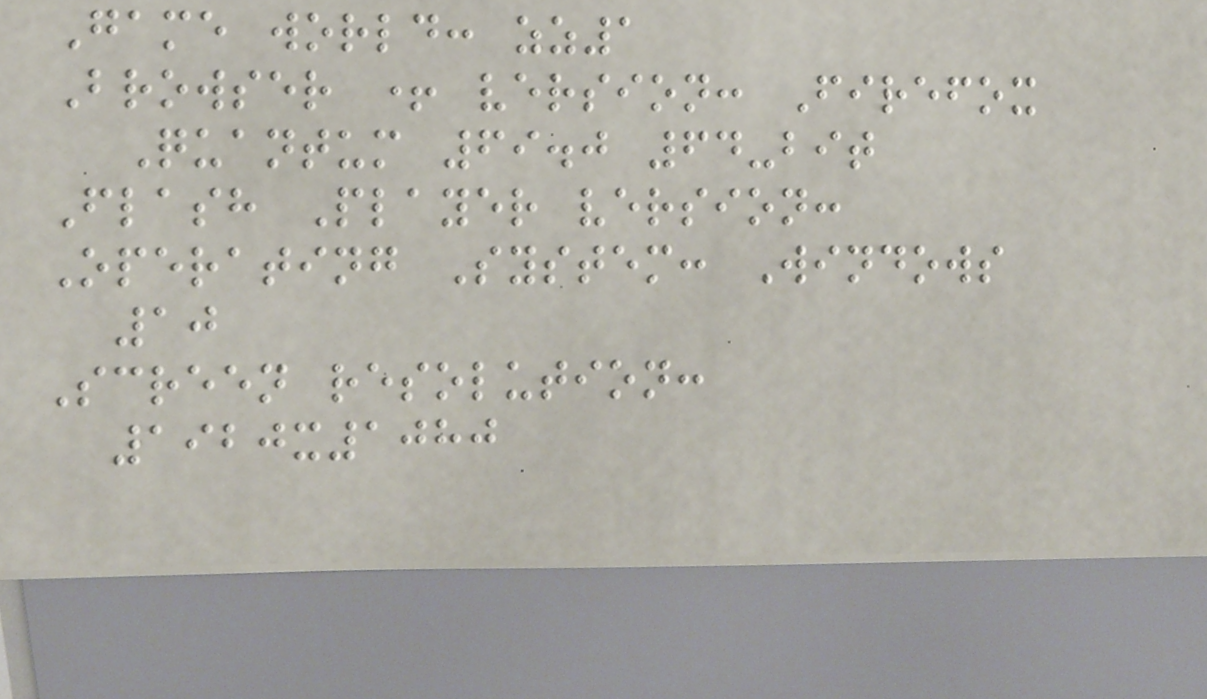Game world: zz1
Browser + version: Firefox
Quantum 69.0 64-bit
Flash Player version:
Operating System: Windows
10
Screen resolution:
1920x1080
